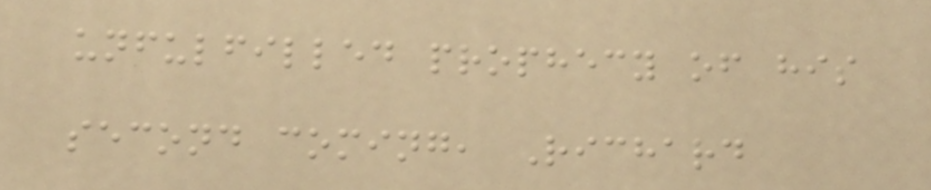unfulfilled prophecy of his
second coming, Richard
